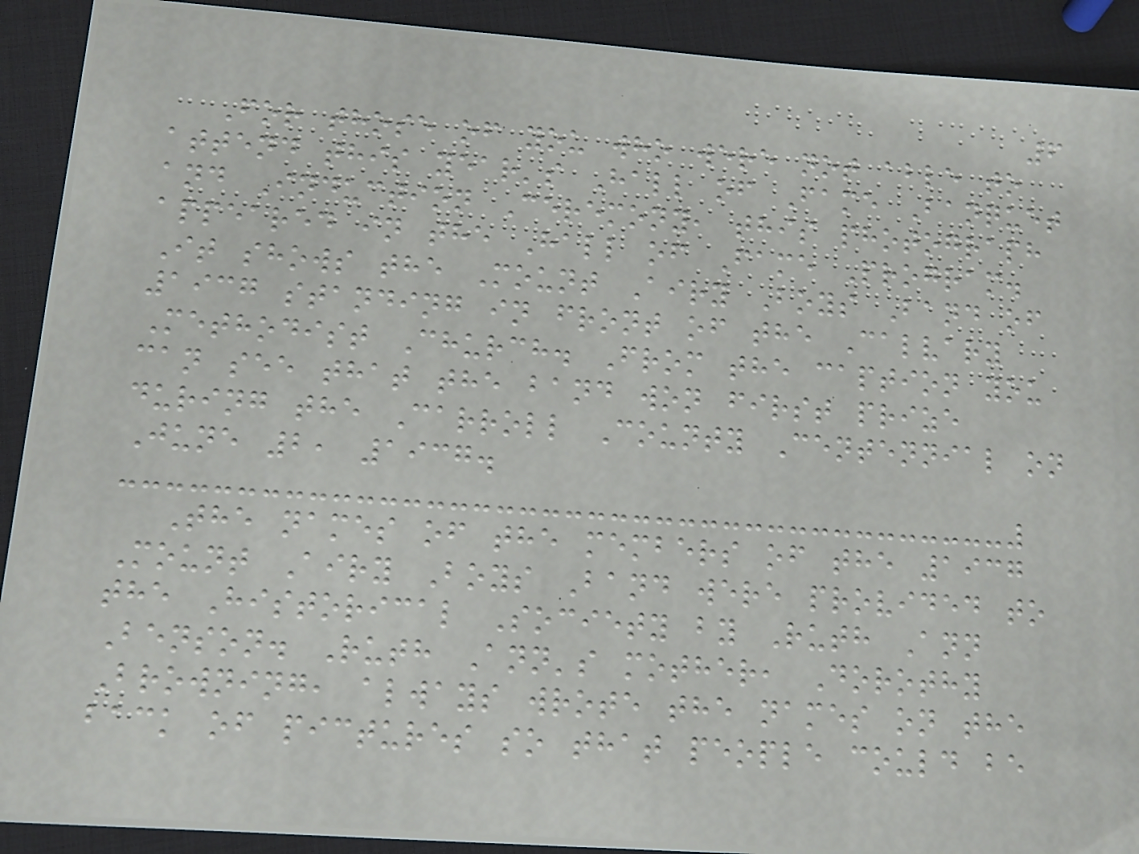6
For those of you who were not able to
attend this year's Hall of Fame Banquet
and Induction Ceremony, this photograph
appeared in the Hall of Fame Program.
It shows the Mount Airy Boys Band of
1937 standing in front of the Calvary
Methodist Church. From the caption you
can see that the band won first prize
during the Carroll County Centennial on
June 2, 1937.
The names of the members of the 1937
Mount Airy Boys Band were provided to
the Historical Society by Ruth Ann
Benson. Ruth Ann's mother, Dorothy
Browning, always wrote the names on the
back of pictures so that people could be
